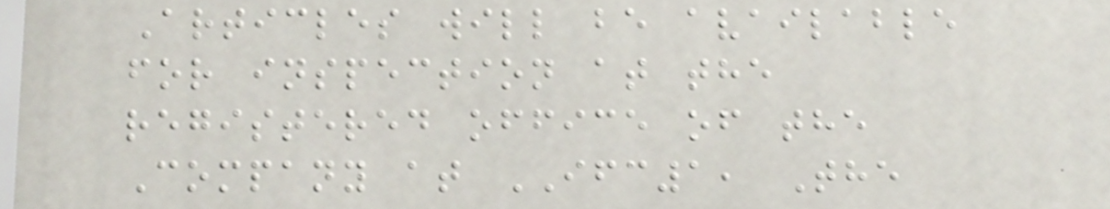Articles will be available
for inspection at the
registered office of the
Company at IFC1, The
